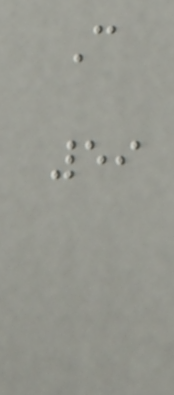C
59
